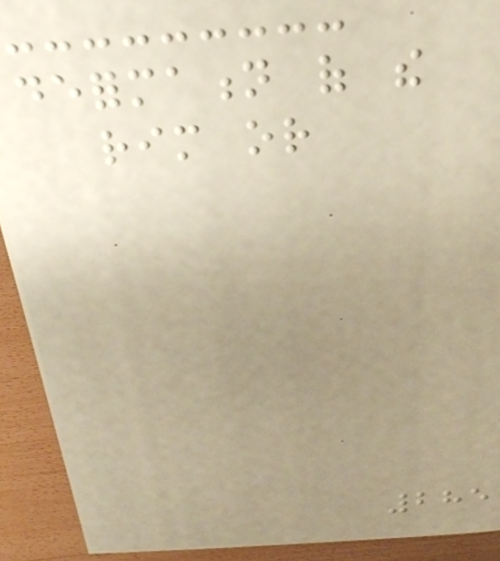deformation of the
rim or
285
